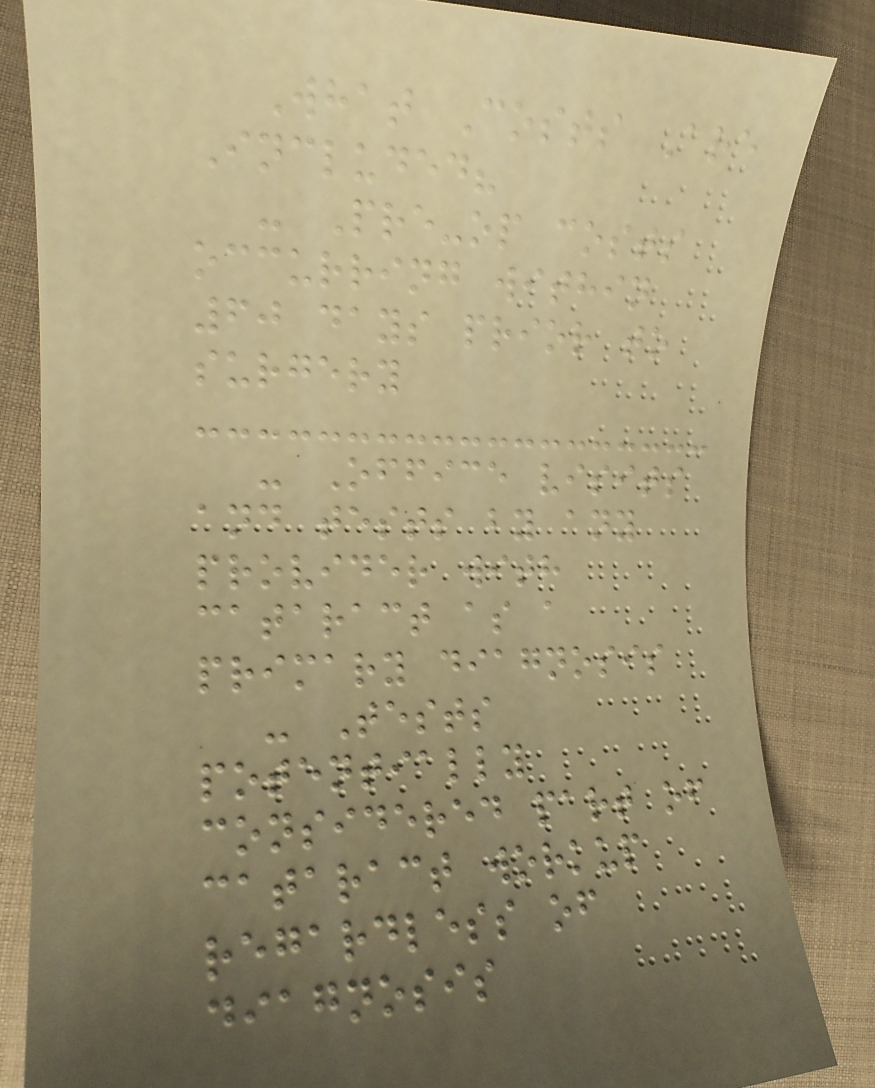What Costs Are
Included?
- Pre-op costs
occurring within
60 days prior to
surgery
- Office visits
and tests by any
provider with
cataract as a
primary diagnosis
- Tests
potentially
considered part of
cataract workup
regardless of
diagnosis
